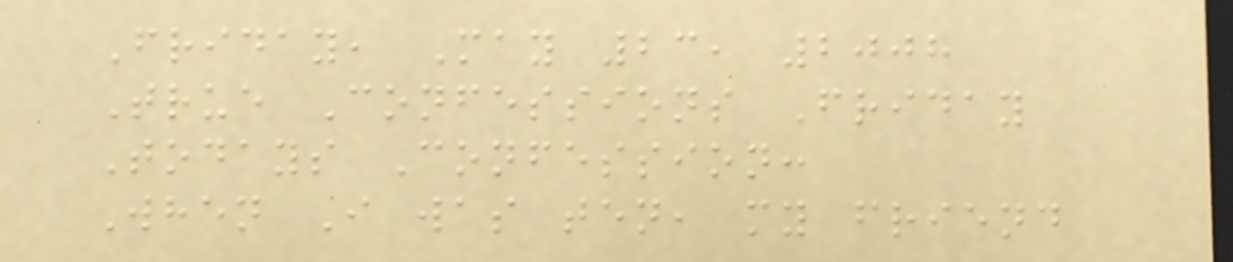Friday, May 23, 2008
True Confessions Friday
Todays Confession:
When I was ten, my friend
